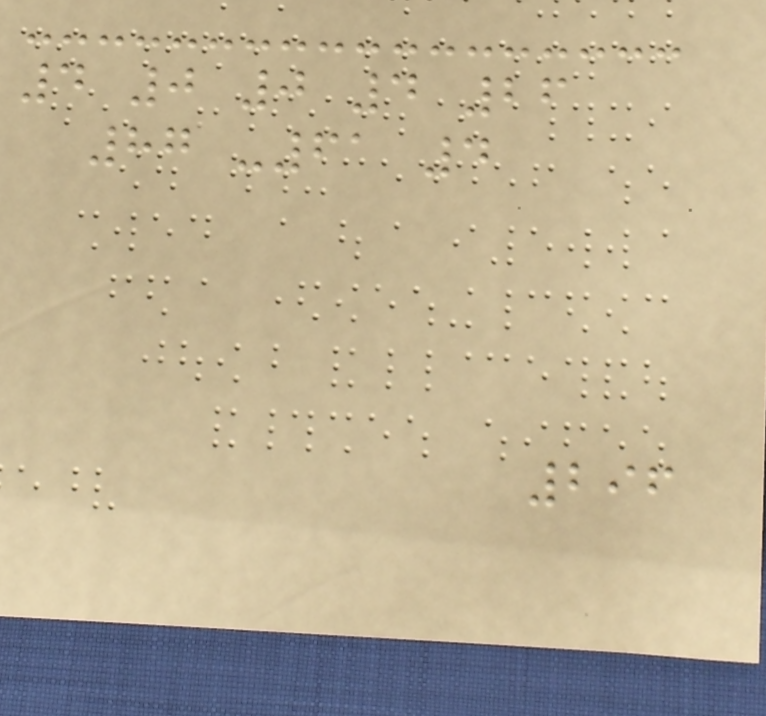4 0 0 4 26
87 -61 4
296
